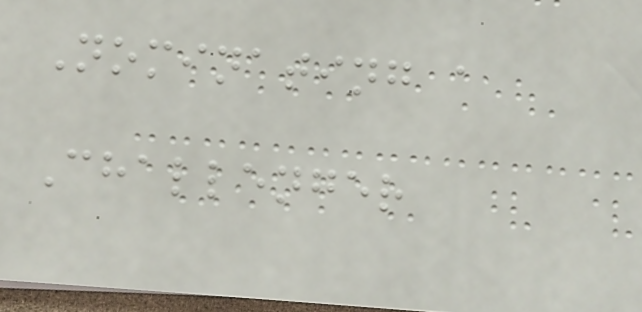Nominating a
Challenger
